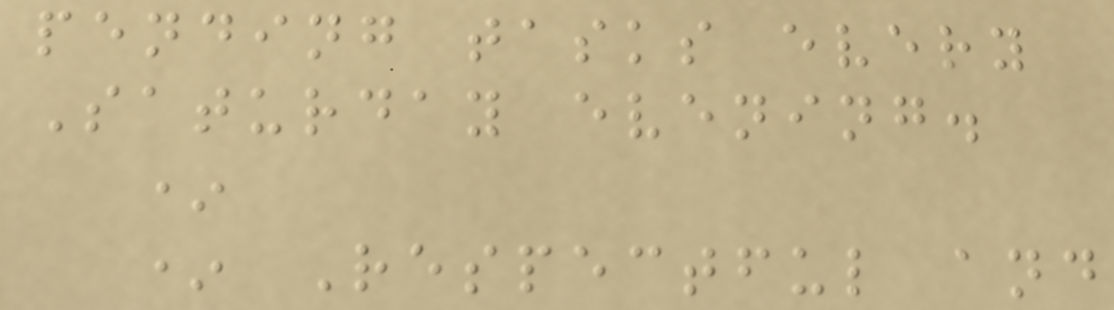pending tasks every
Saturday evening.
*
* Respectful and
